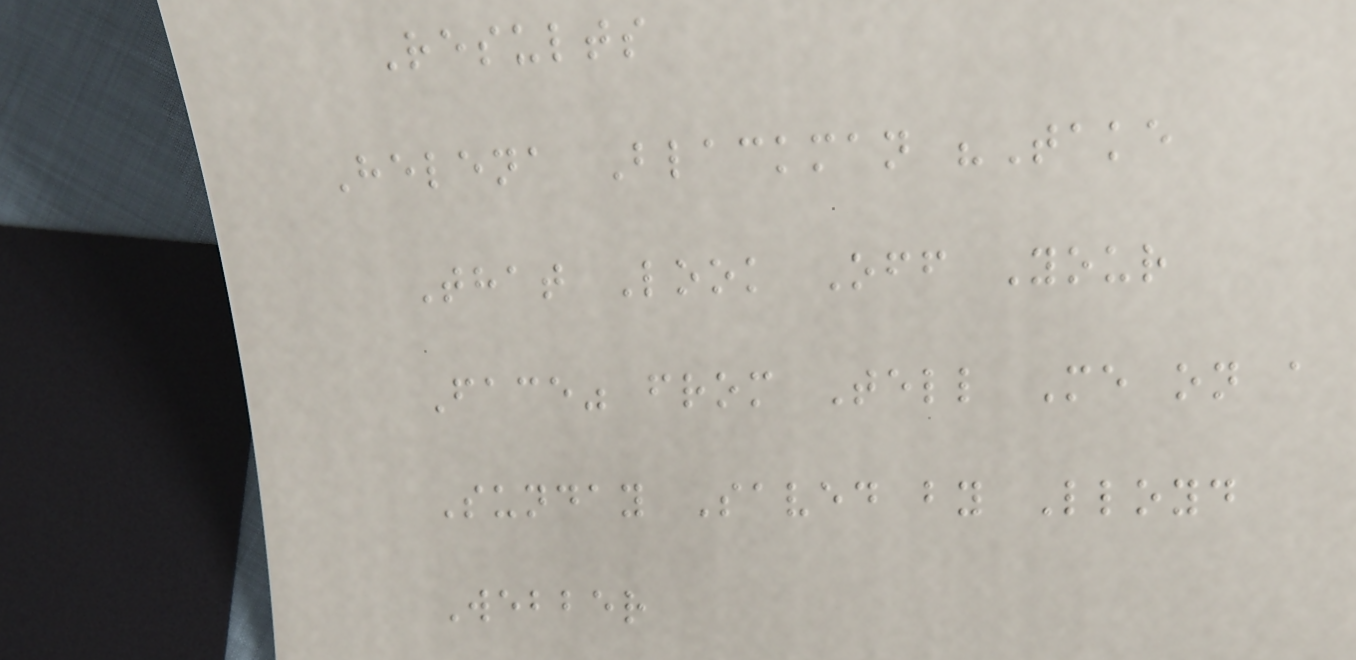Results
Helena Blackman "Take
That Look Off Your
Face" from Tell Me on a
Sunday Saved by Lloyd
Webber
